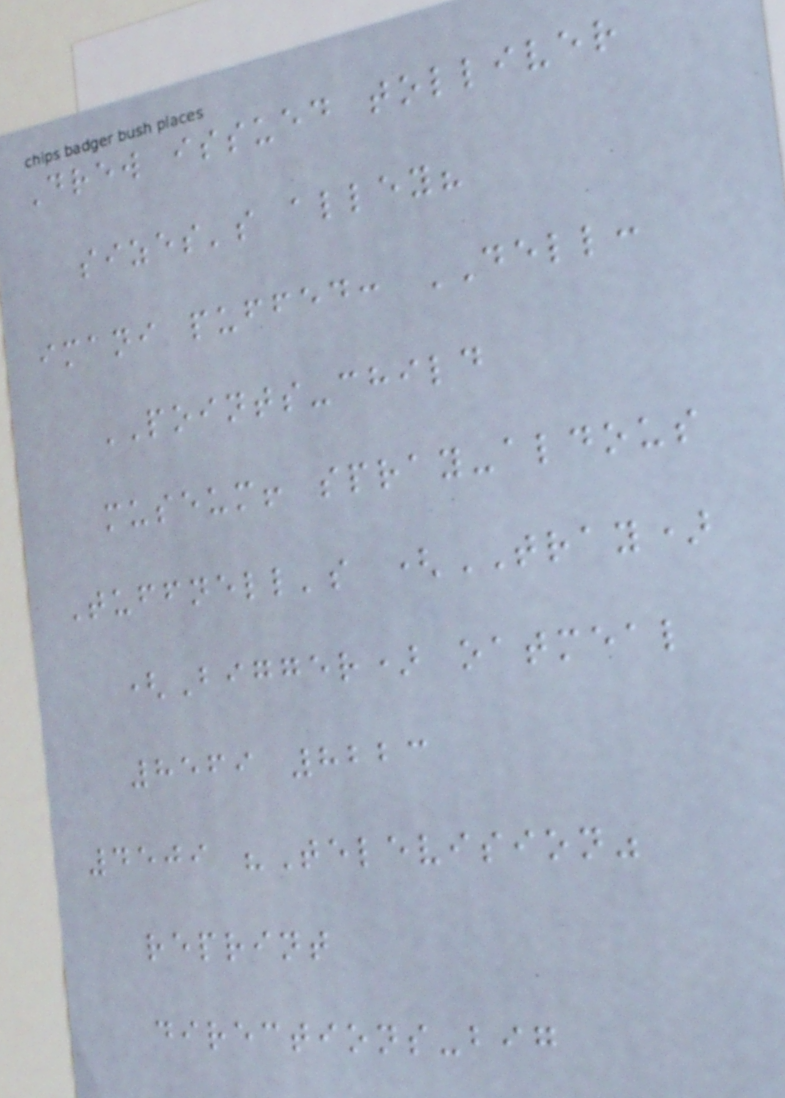Drew issued tolliver
sizes's alley?
imani puffed: DELL:
POINTS-child
museum! spray-aldous
Tuffnell's (TRAY)
(Bigger) oatmeal
8569 8223
4509 "Television"
reprint
directions-big
